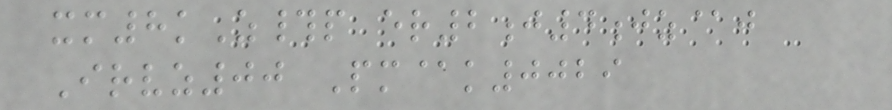xm8kZ#p er2j4jz@j
Irvz00 Pm@k0029
